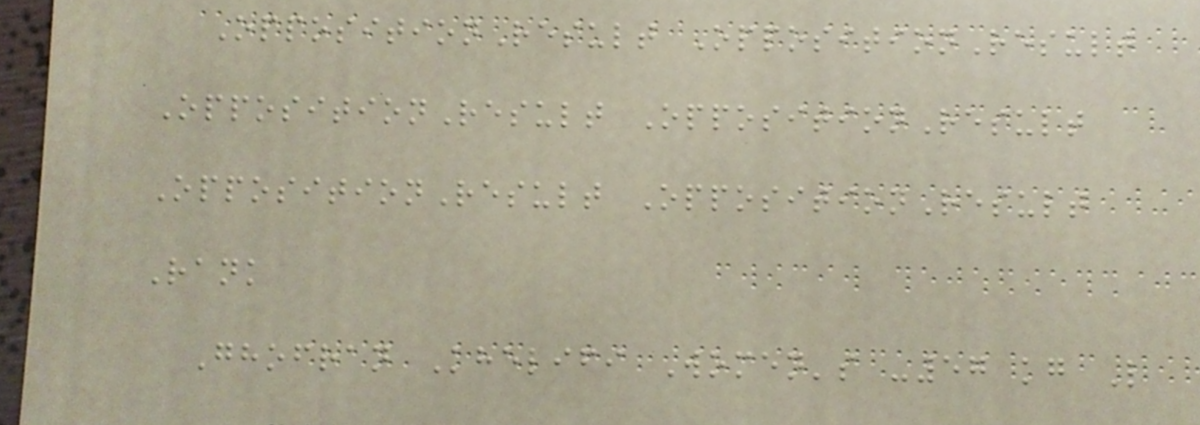OppositionResult OppositionResult
OppositionResult OppositionResult
OppositionResult OppositionResult
Rank
Ghofran Khelifi Women's -57 kg L
